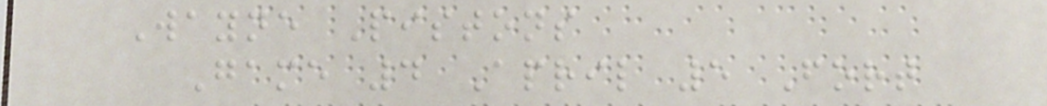Wayne Pistons
Game 4 April 5 Fort
